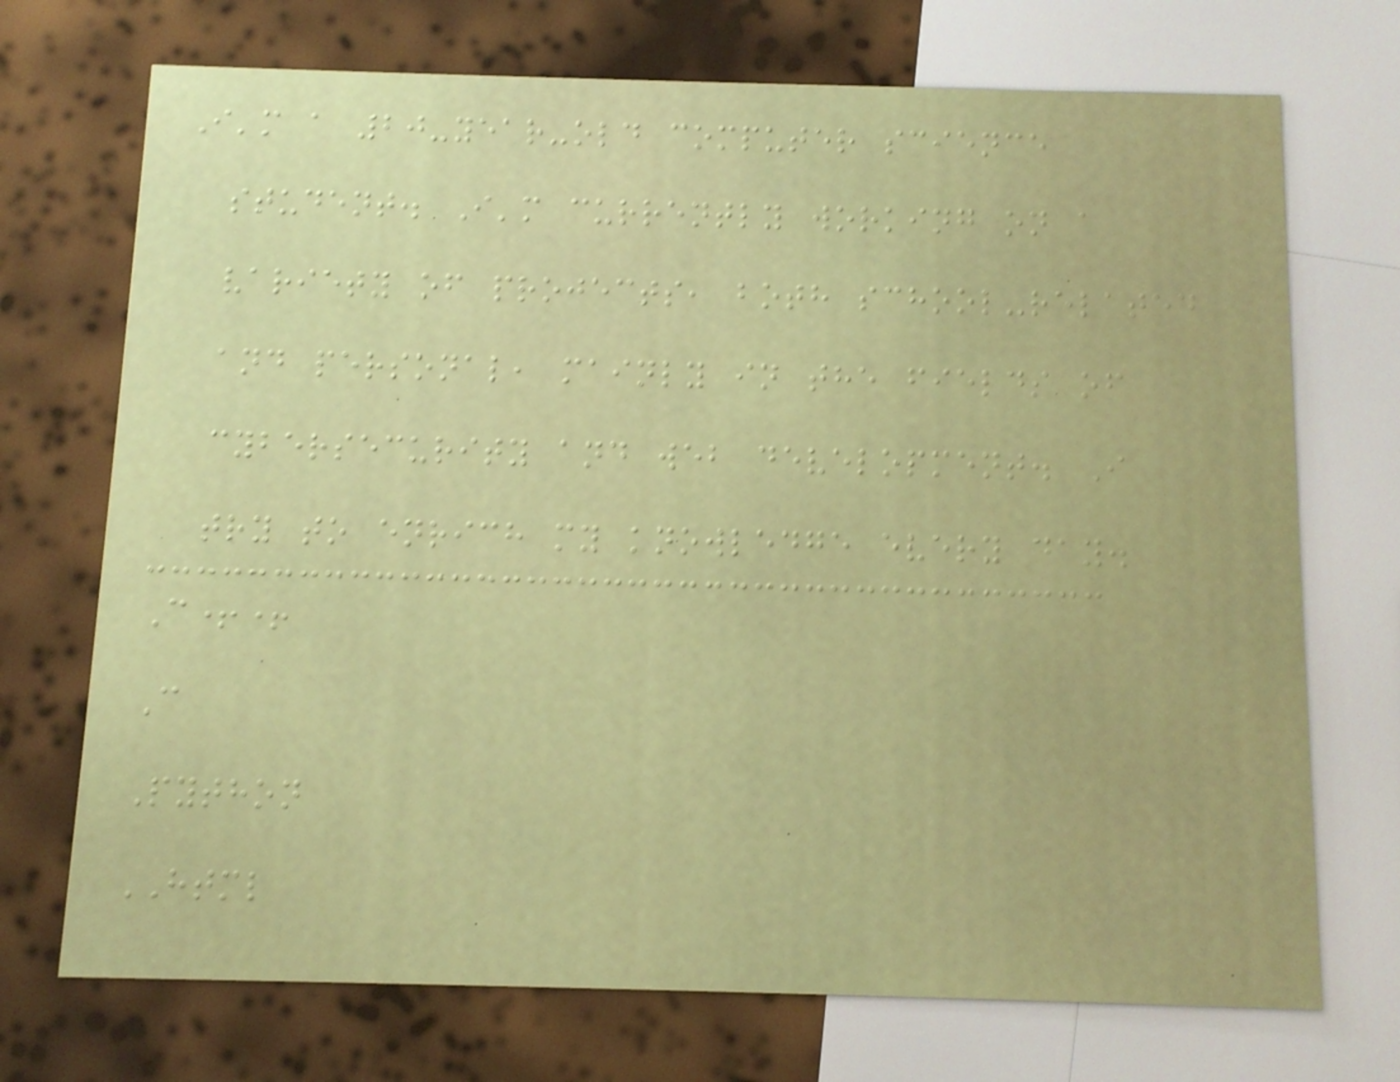I'm a 20-year-old computer science
student. I'm currently working on a
variety of projects, both school-related
and personal, mainly in the fields of
cybersecurity and web development. I
try to enrich my knowledge every day.
C++
C
Python
HTML
